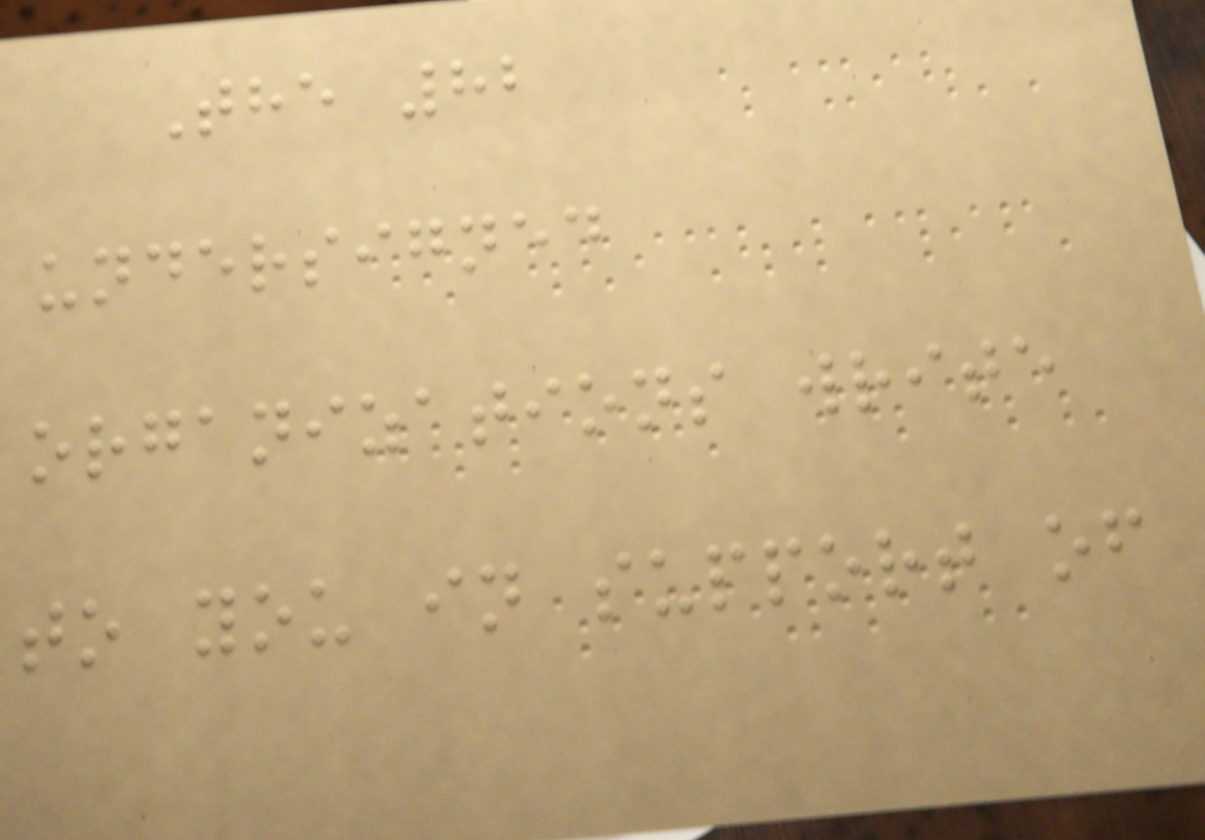The 82
undersigned
organizations write
to you in support of
